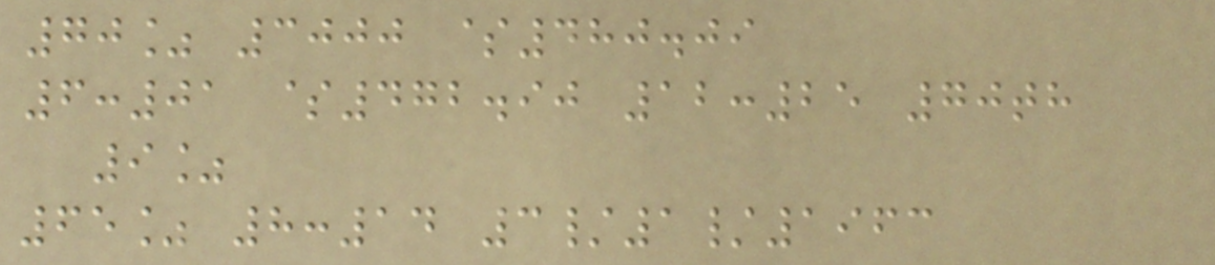70% 3000 $480.09
6:01 $472.90 12:25 70th
9%
65% 8:14 3/1/1963
